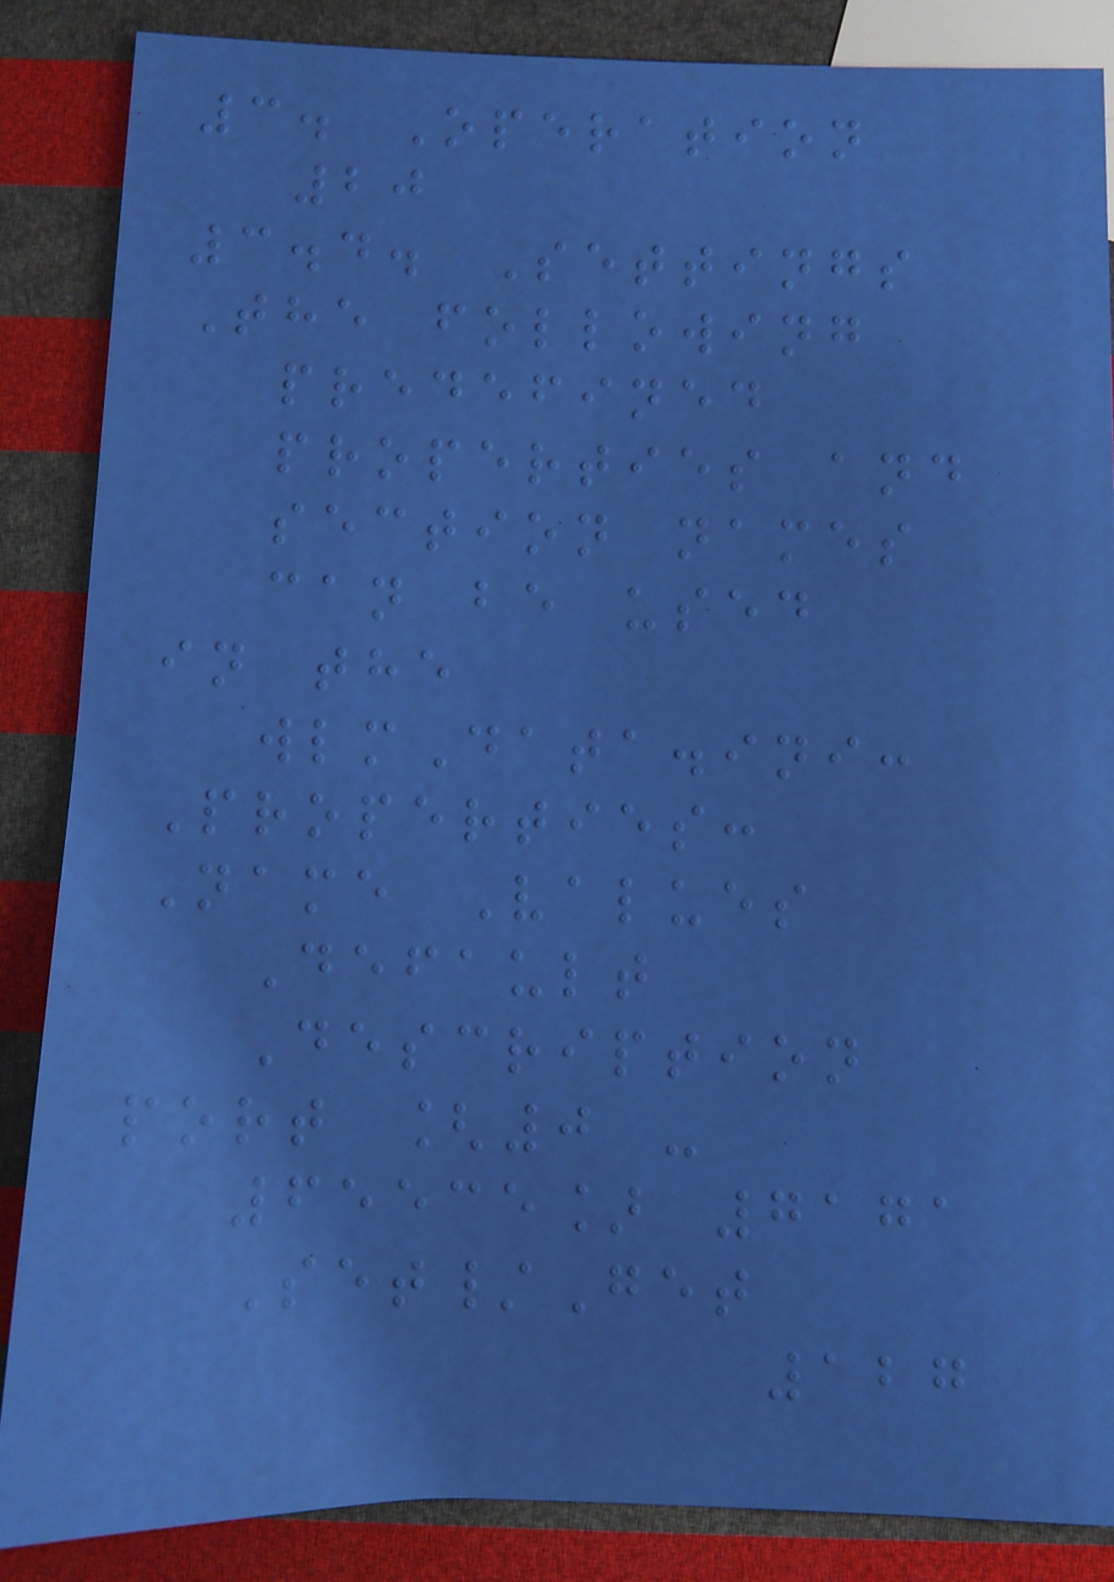3. Operation
20
3.4. Settings
The following
predefined
properties and
section names
can be used
in the
wlmData.ini:
Properties:
Name Values
Default
Description
port [0 -
65535] 7171
Set/Get
127
